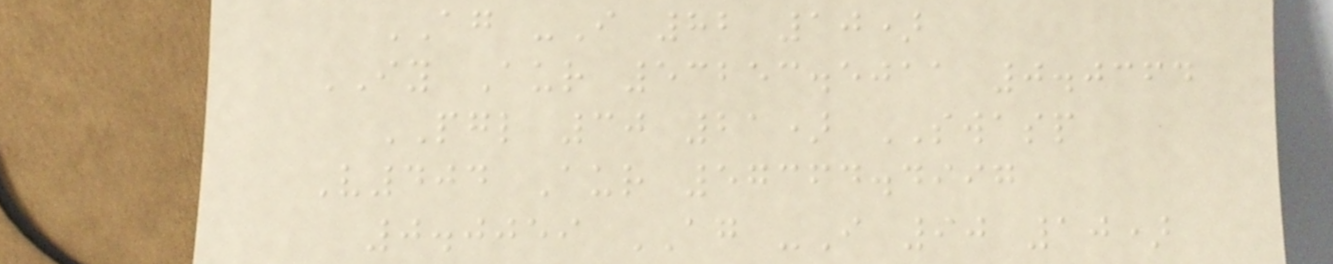AG -I 82 10)
IY Aur 53253.5011 0.0364
PGL 30 21) SWASP
V404 Aur 57364.4997
0.0059 AG -I 90 10)
